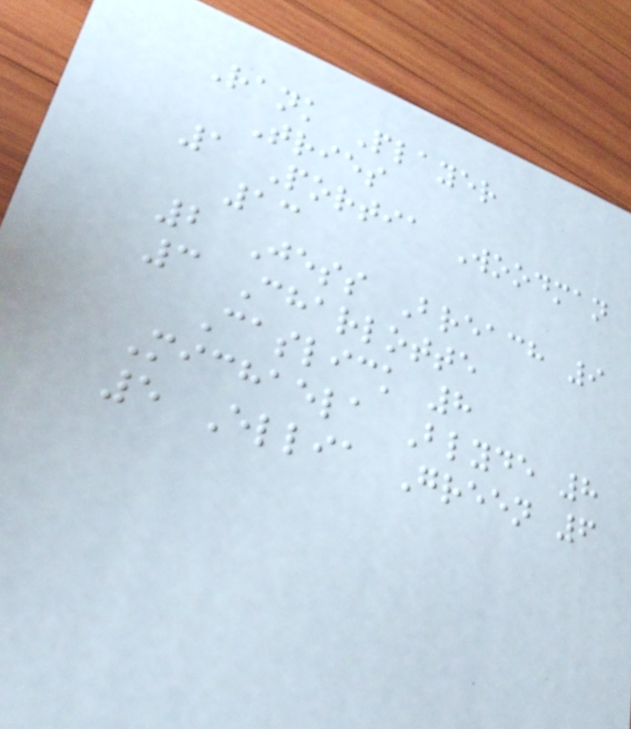Rank Player
Tries
1 Portia Woodman
13
2 Jess Breach 9
3 Charlotte
Caslick 8
Michaela Blyde 8
5 Ellia Green 6
